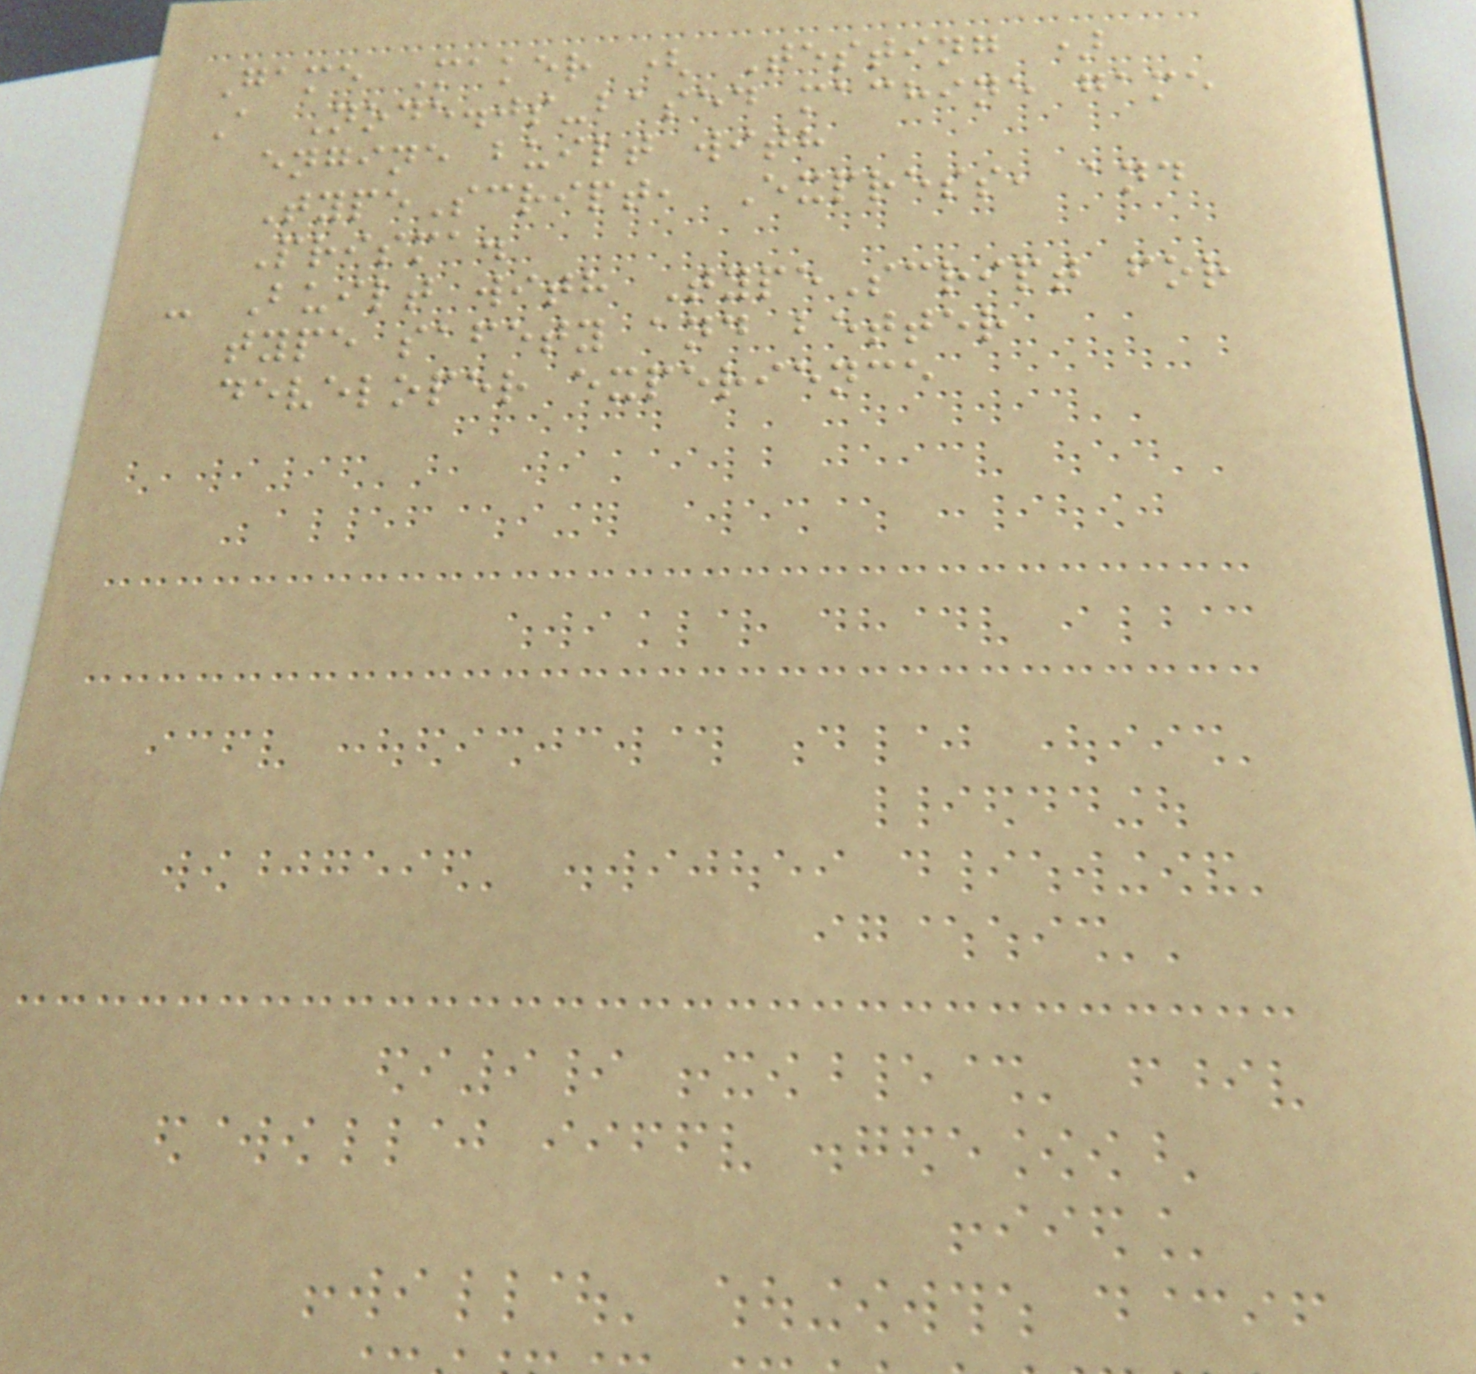Game Maker ( Testing )
A Node.js-based machine game
engine built with
TypeScript, Express, and
Prisma.
- Built with TypeScript for
type safety and better
developer experience
